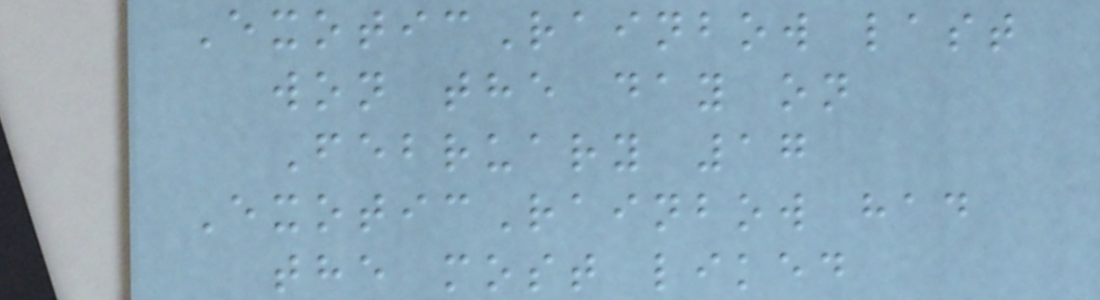ExoticRainbow last
won the day on
February 17
ExoticRainbow had
the most liked
